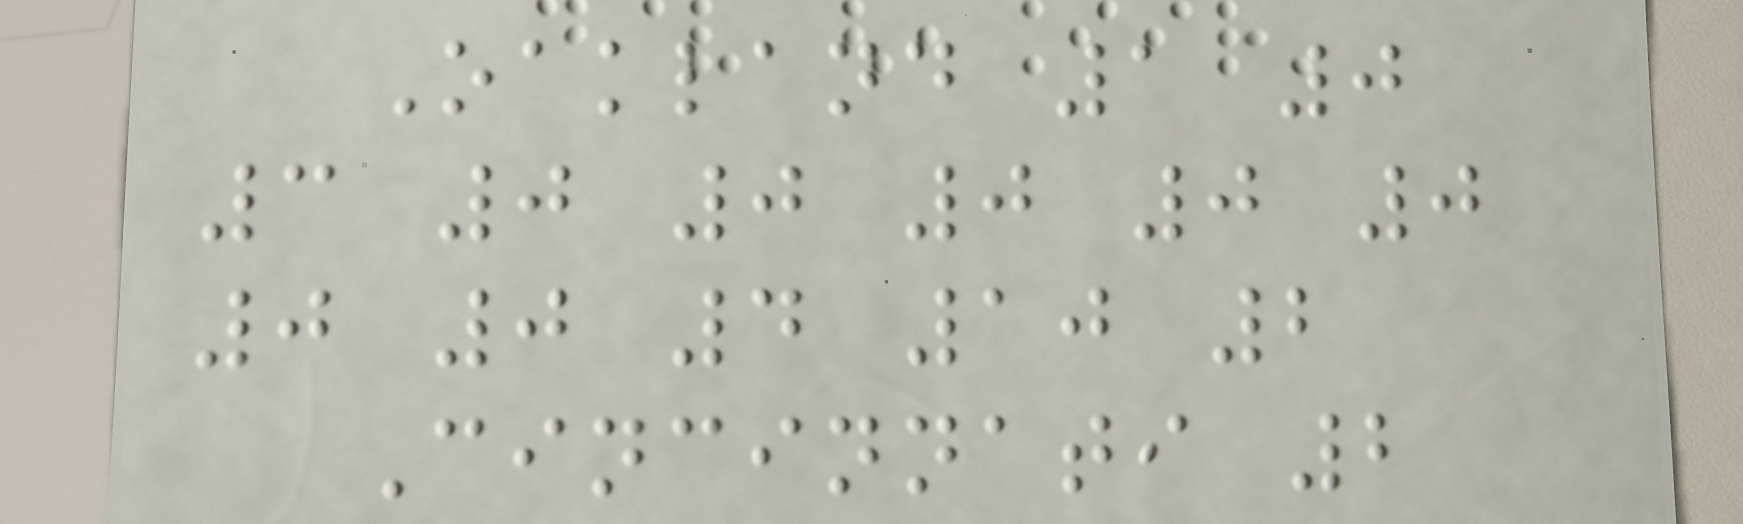Oakland 1 0
3 0 0 0 0 0
0 0 4 10 2
Cincinnati 2
